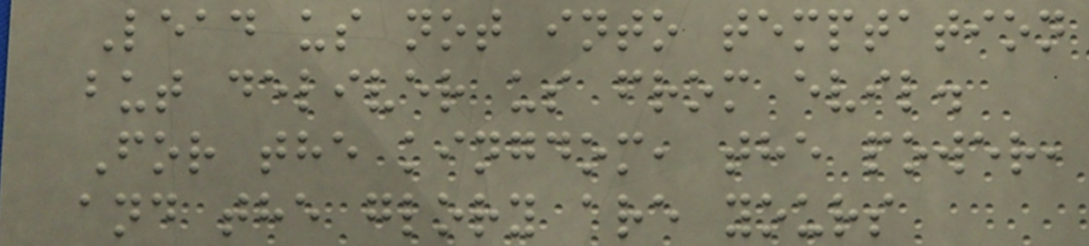Lead us not into temptation
but deliver us from evil.
For the kingdom, the power,
and the glory are yours
